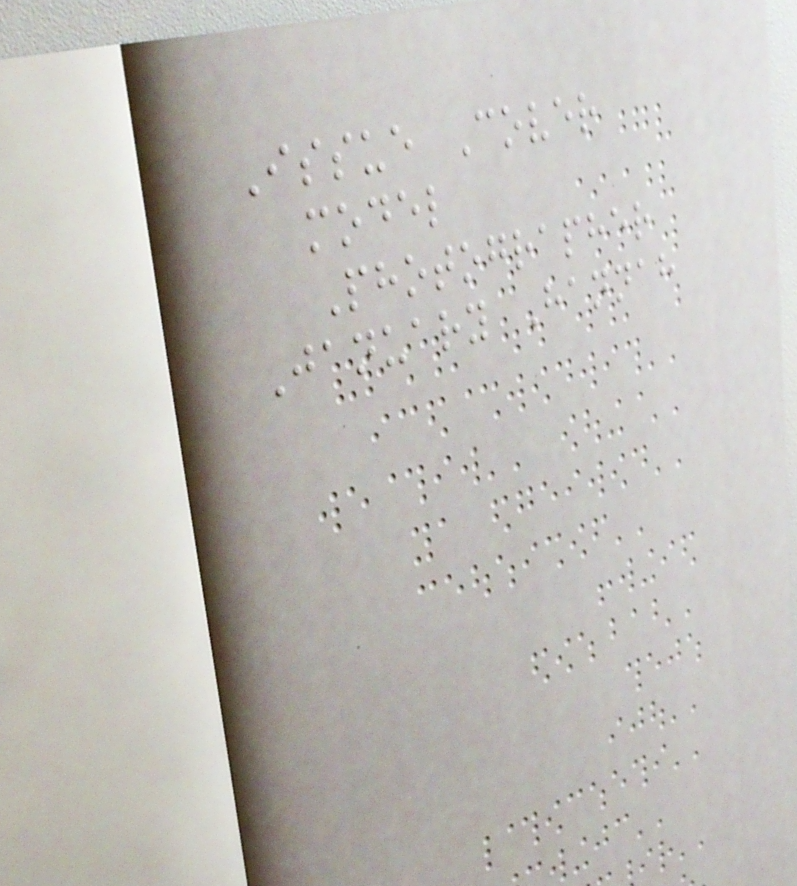Issue Cover
model
Photographer
January Hannah
